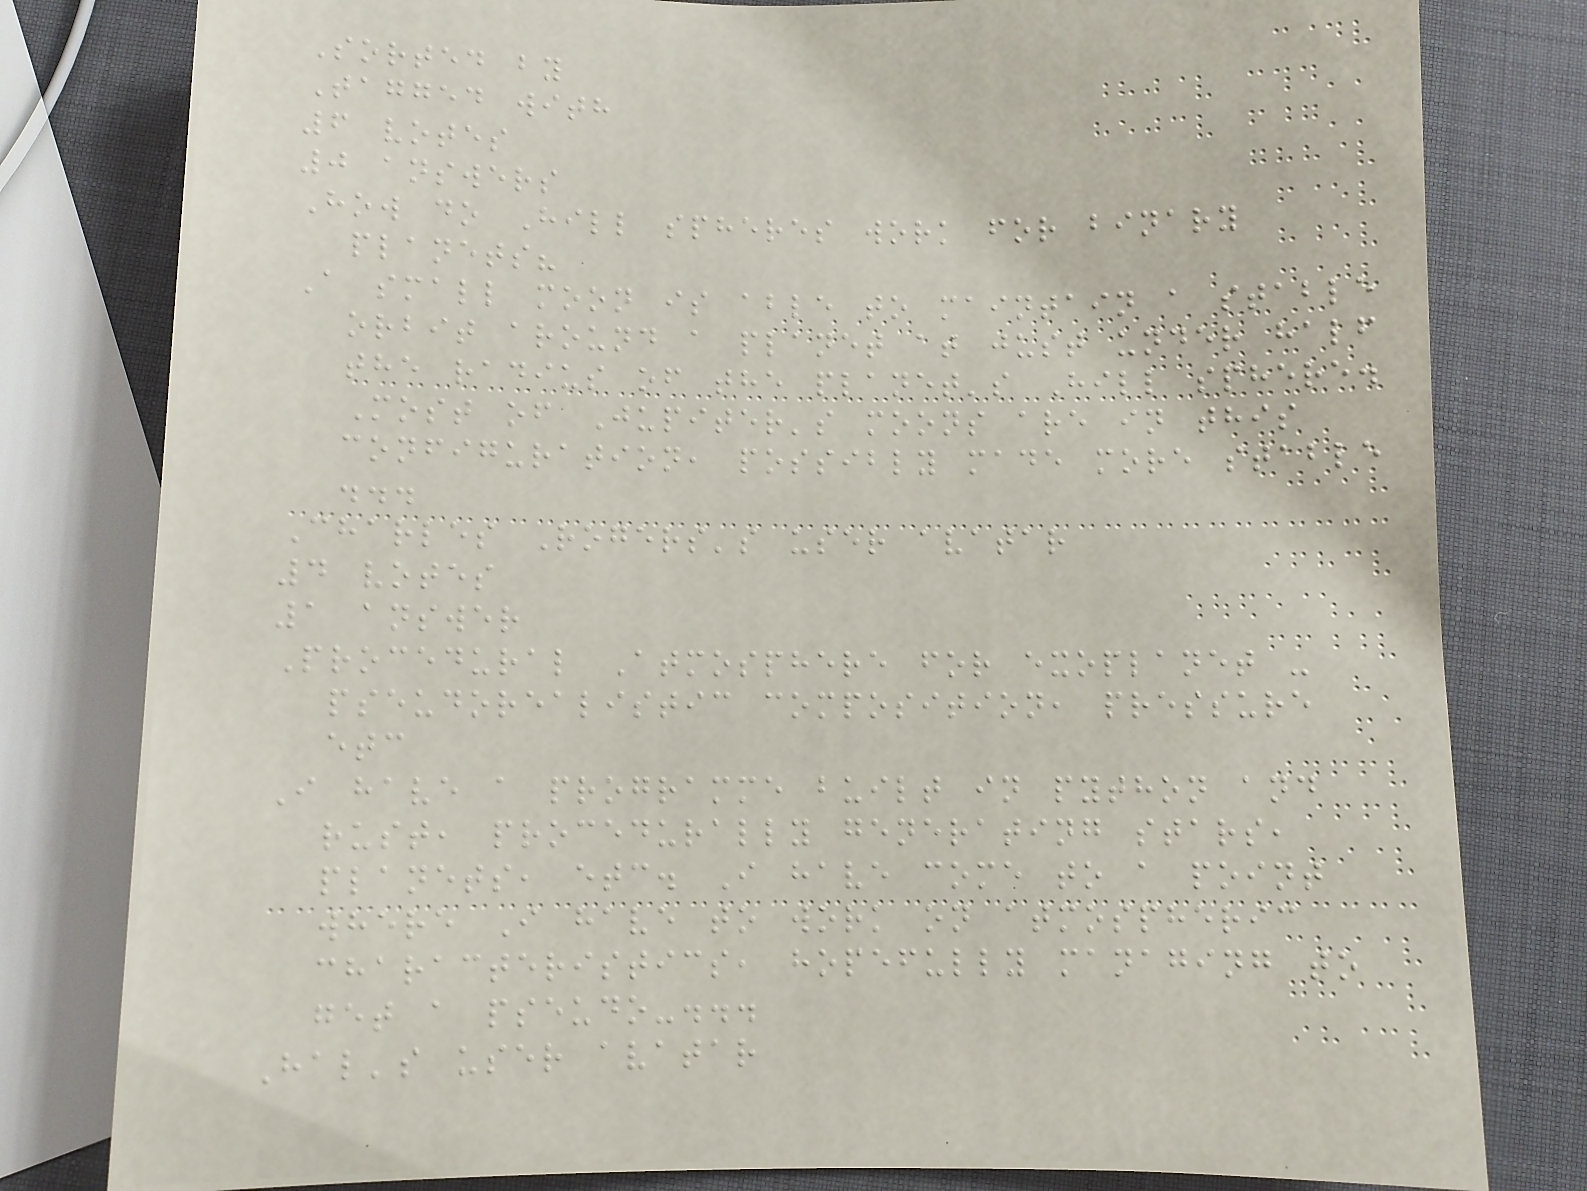Sorted by
Tagged with
6 votes
0 answers
How do Hill spheres work for binary
planets?
A small moon is able to maintain a stable
orbit around a planet at just under half
the radius of the planet's Hill sphere.
Most of Jupiter's moons are in this
configuration, possibly made more stable
...
Charles Rogers's user avatar
4 votes
1 answer
Procedural Atmosphere for exoplanet -
pseudorealistic composition, pressure
etc
I have a programme built in python and
rust, procedurally generating stars,
planets, etc. I have come to a point
where I have to work on atmospheric
characteristics, hopefully managing to
get a pseudo-...
Hal's user avatar
